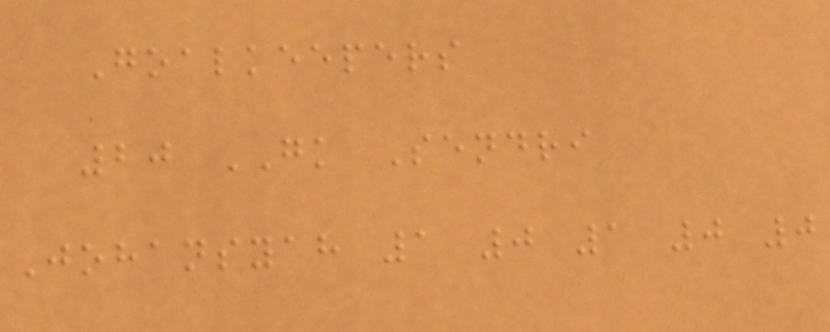Goalkeepers
20 GK Sendri
Johansyah 1 0 1 0 0
